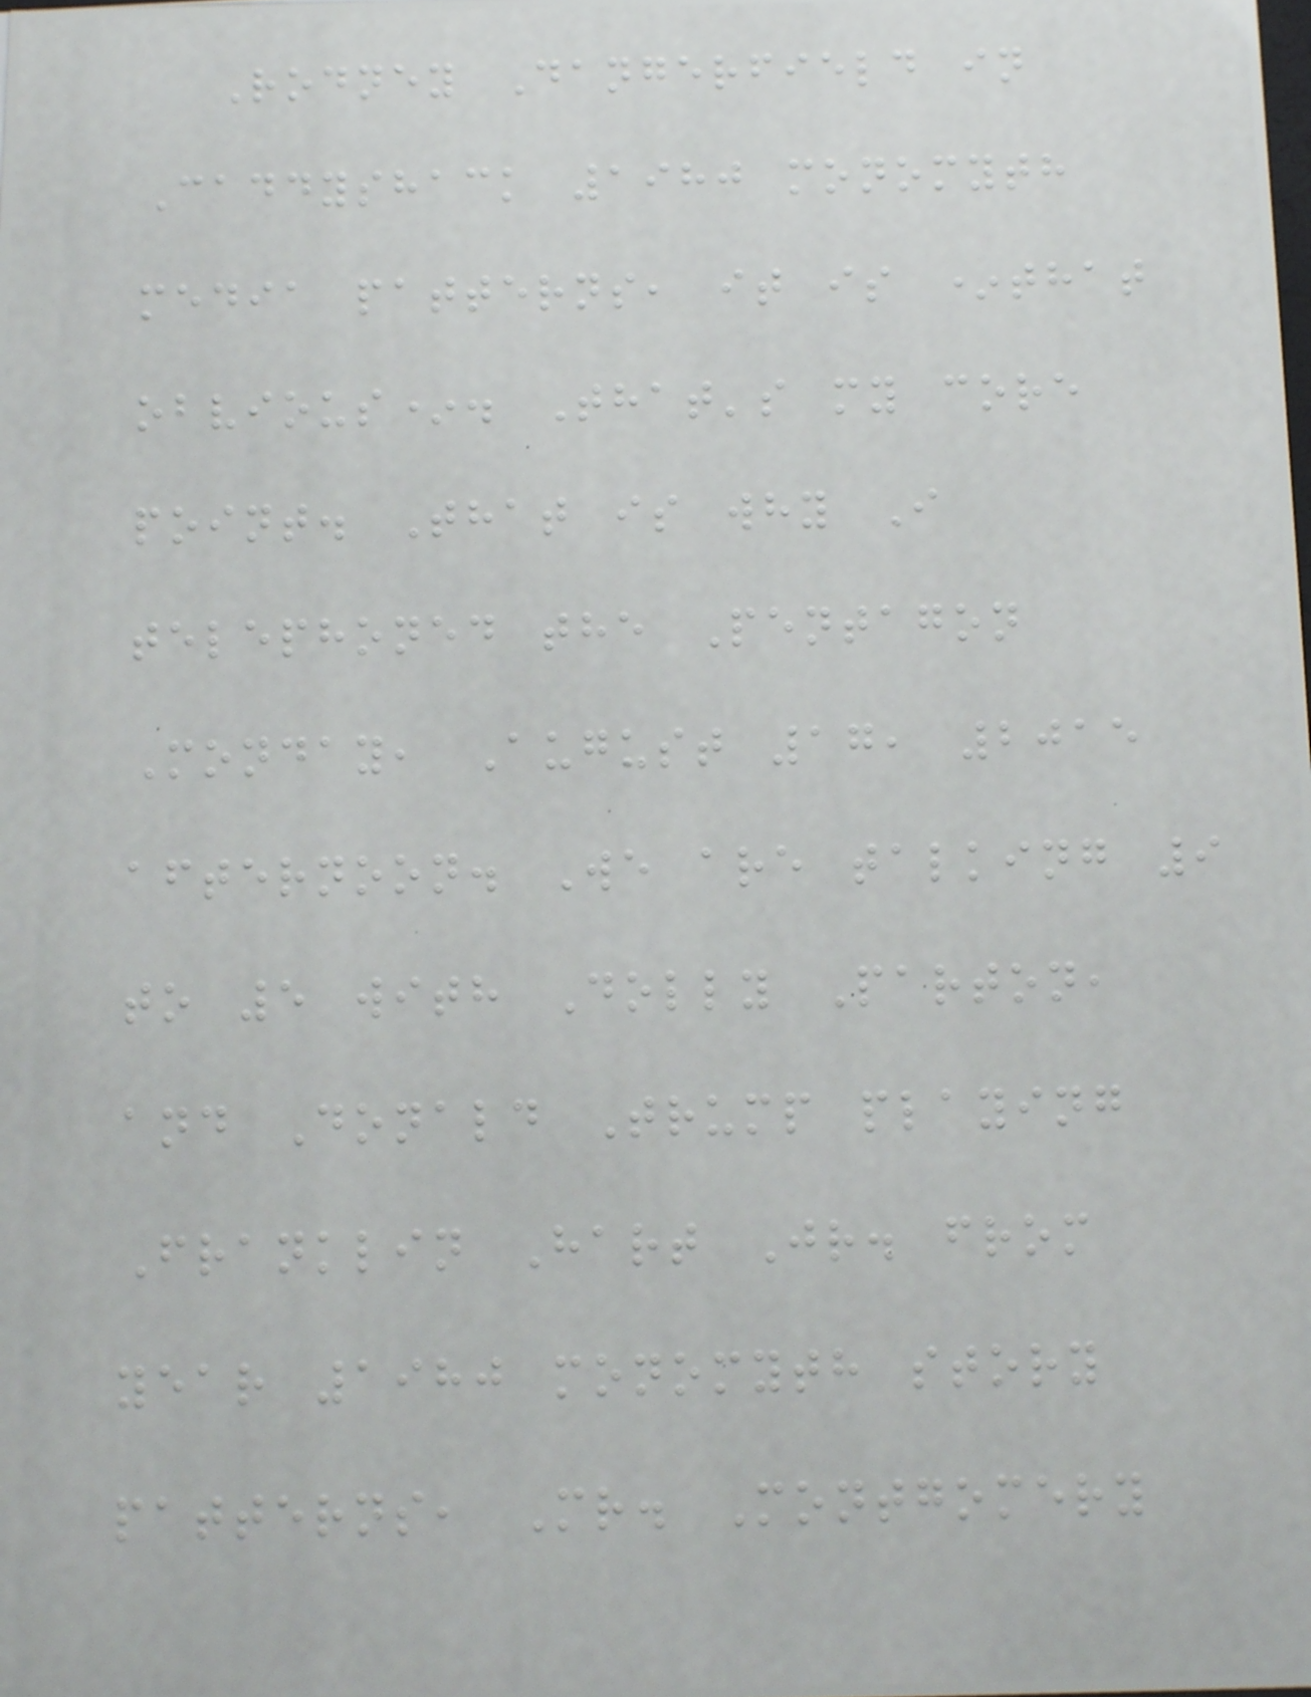Rodney Dangerfield in
Caddyshack 1980 monomyth
media patterns, it is *that
obvious*. That's my core
point. That is why I
telephoned the Pentagon
Monday, August 17, 2015
afternoon. We are talking 9
to 5 with Dolly Parton,
and Donald Trump playing
Franklin Hart Jr. from
year 1980 monomyth story
patterns, Mr. Montgomery
